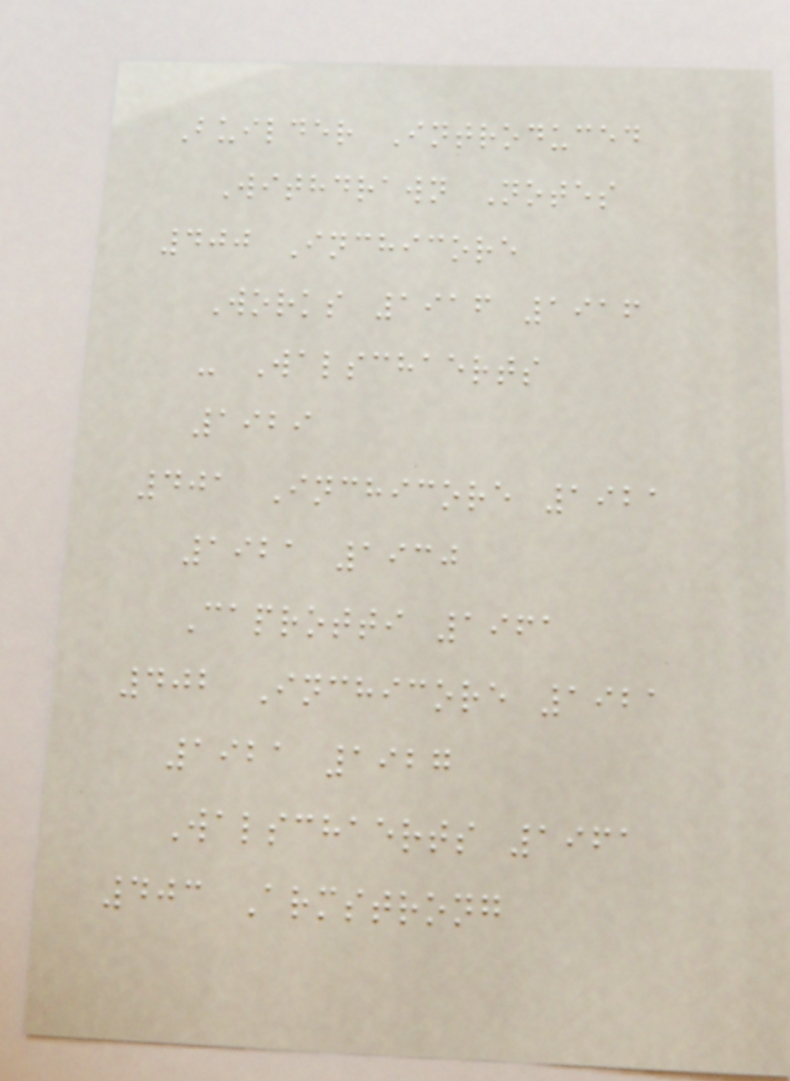Builder Introduced
Withdrawn Notes
400 Inchicore
Works 1916 1916
- Walschaerts
1929
401 Inchicore 1921
1921 1930
Caprotti 1961
402 Inchicore 1921
1921 1927
Walschaerts 1961
403 Armstrong
